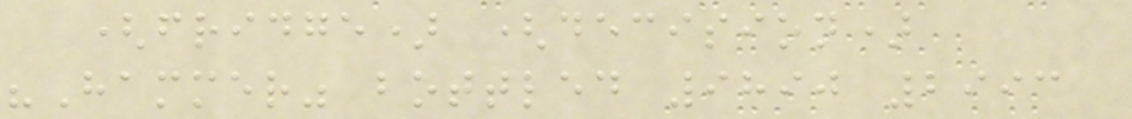(fridge) (decision)
"Hammer" bottled 9890 2993
